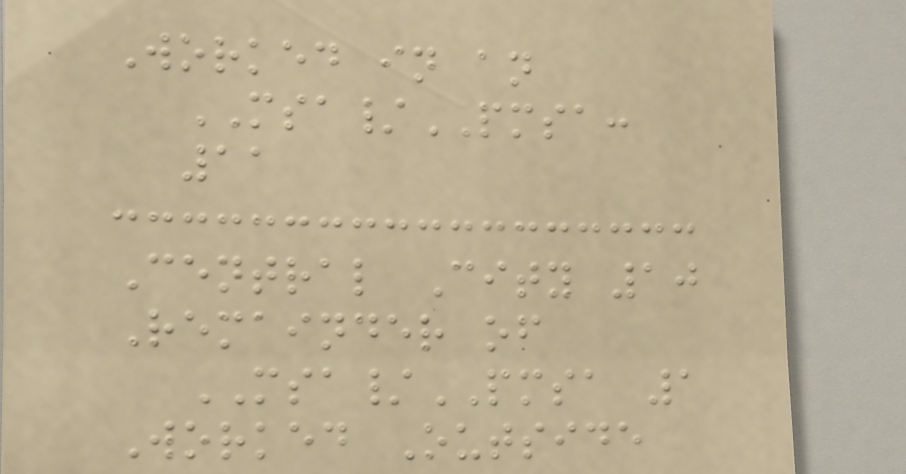Worked in an
MSA/PMSA:
11
Central City 10
Remainder of
MSA/PMSA 1
Worked Outside
